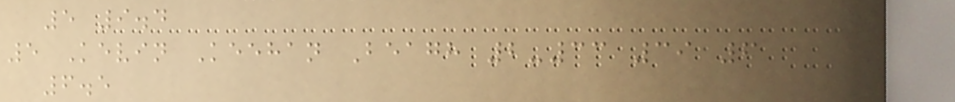5 9.4
5 Kevin Keehan Beagh 2-33 39 6
6.5
